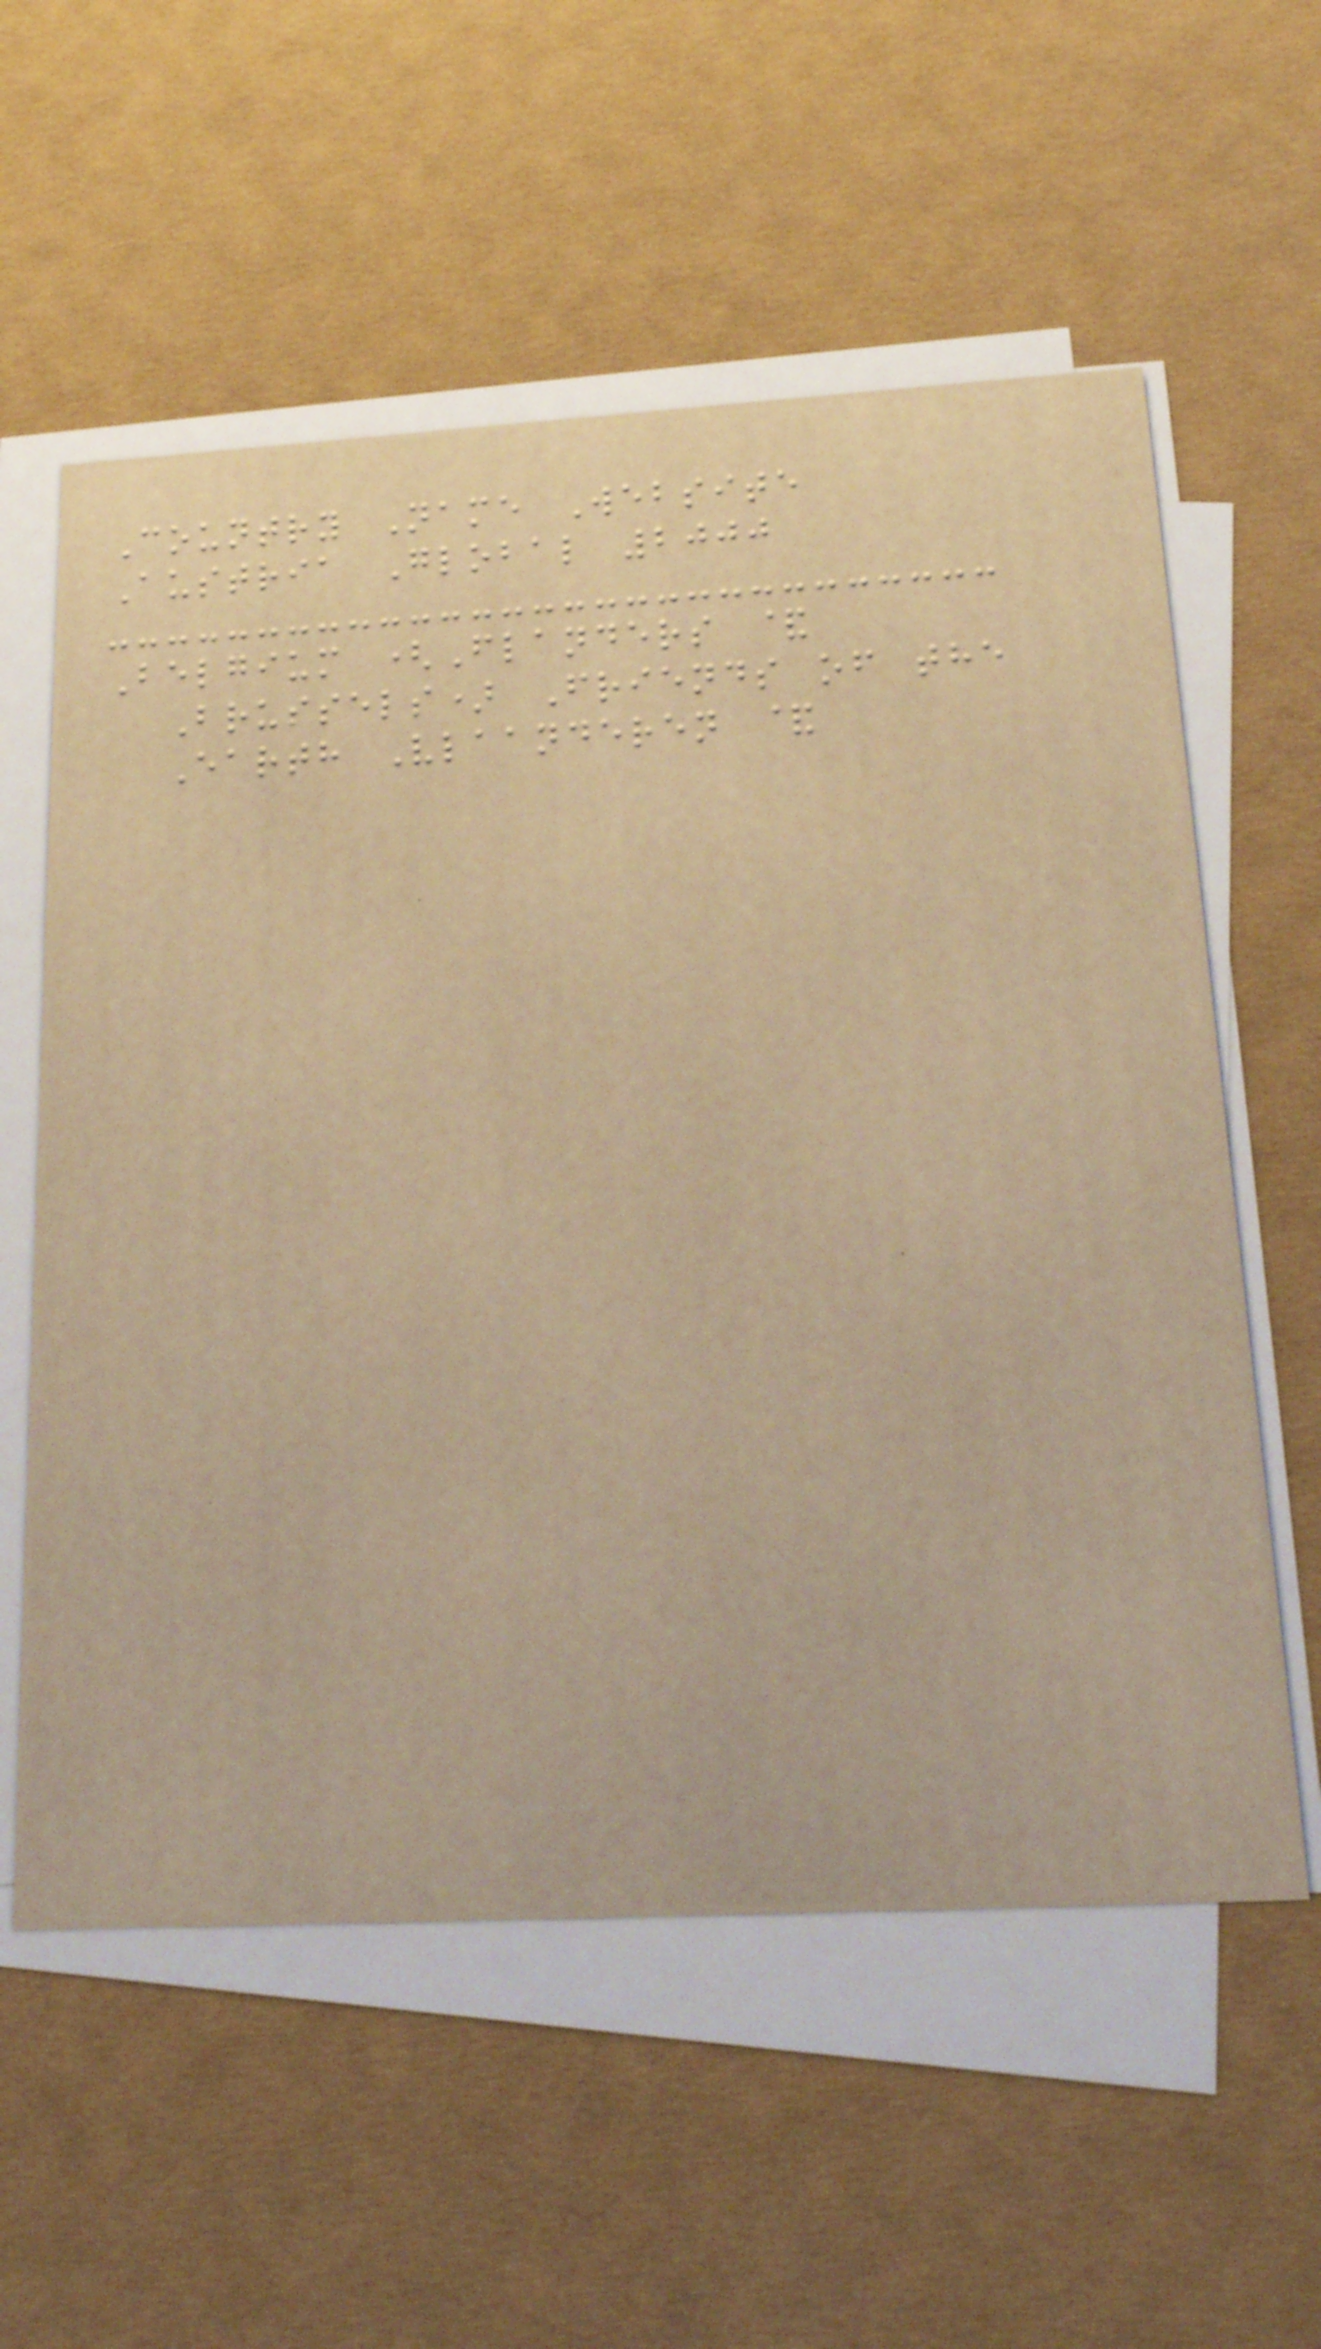Country Name Website
Austria Global 2000
Belgium (Flanders &
Brussels) Friends of the
Earth Vlaanderen &
